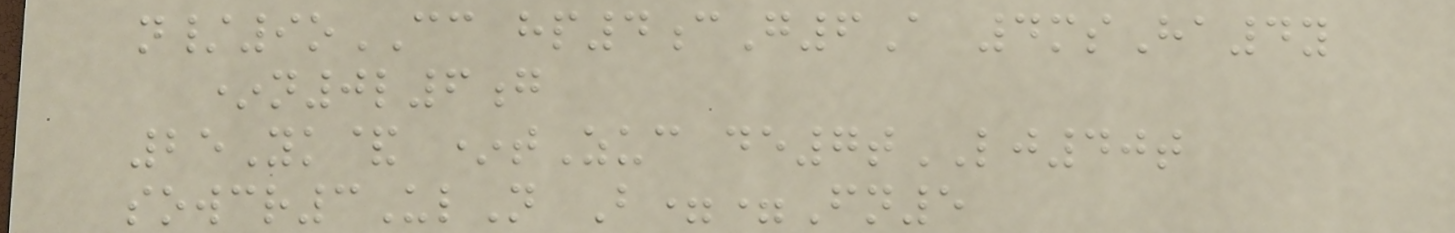n/9oCC hp4cG6A 4msHa4y
*n0l6g
25Yk& *tZuc de7tLJ40t
sowcr3UlN B==Fn5
